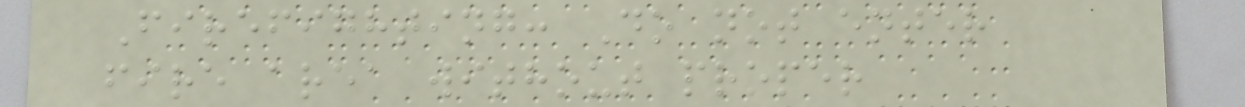Firefighting: Do not enter
fire area without proper
